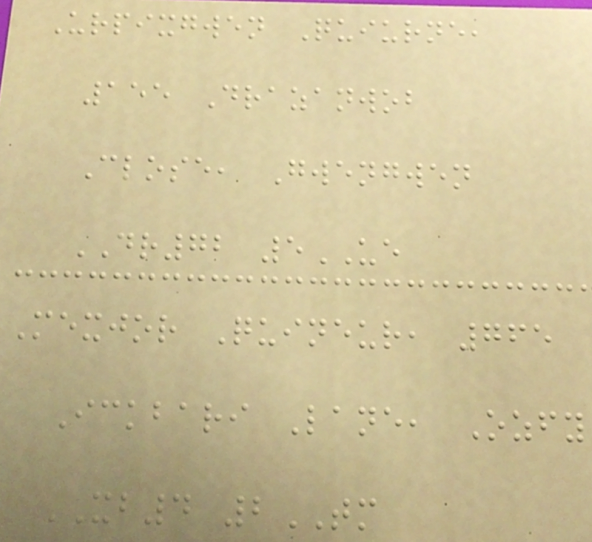Urpixgwen Quiurne,
155 Drazanwob
Close, Gwengwen
DR72 5UE
Mexjor Quineur, 765
Ickbari Lane, Ozfy
XB4 2TM
